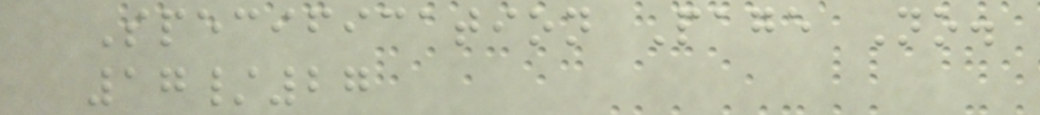Specification Page No.
17/27
